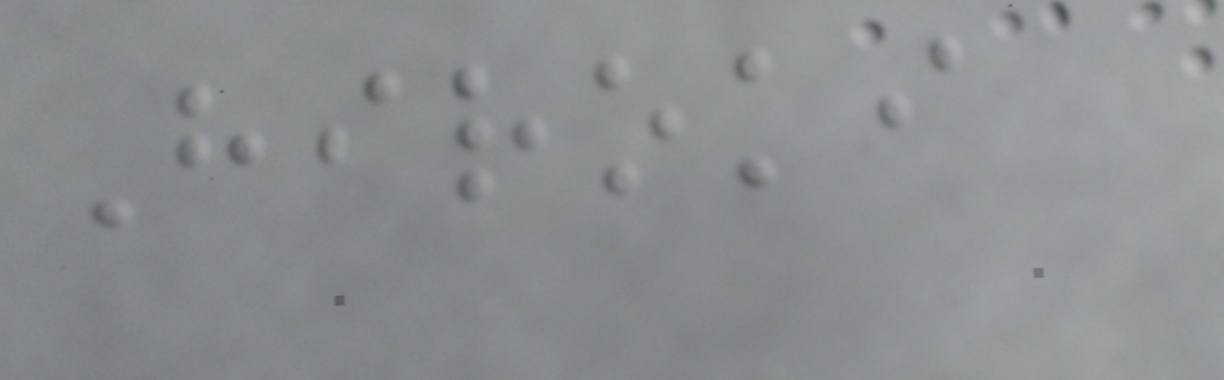Hiroki
